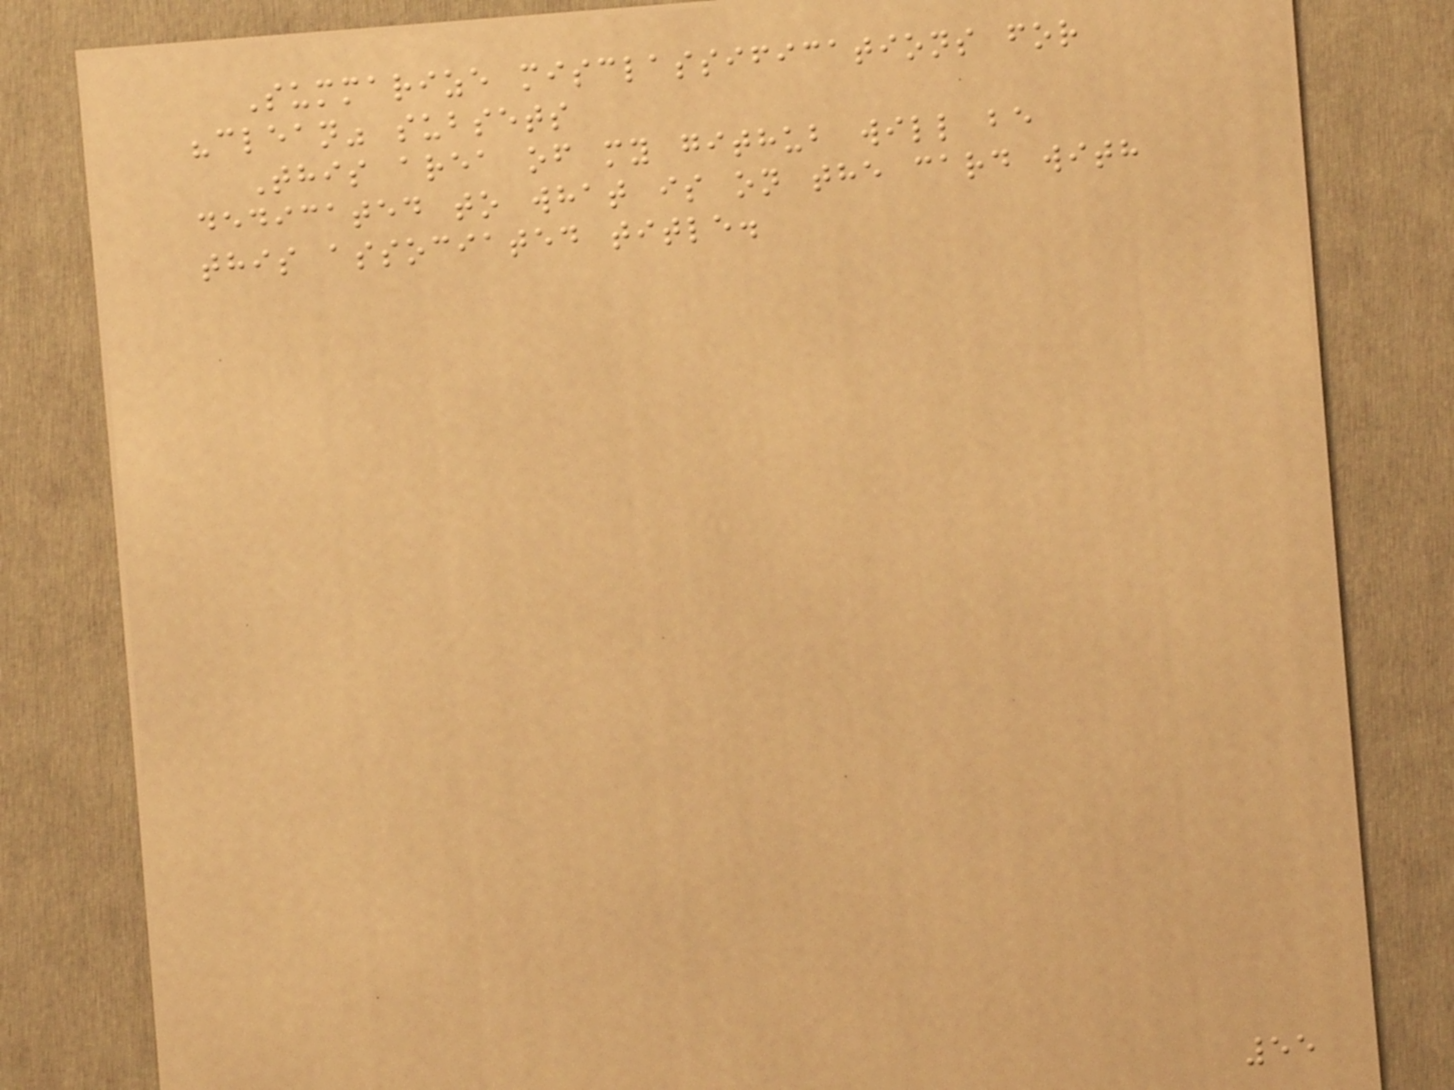Summarize misclassifications for
"clean" subsets
This area of my github will be
dedicated to what is on the card with
this associated title.
55
